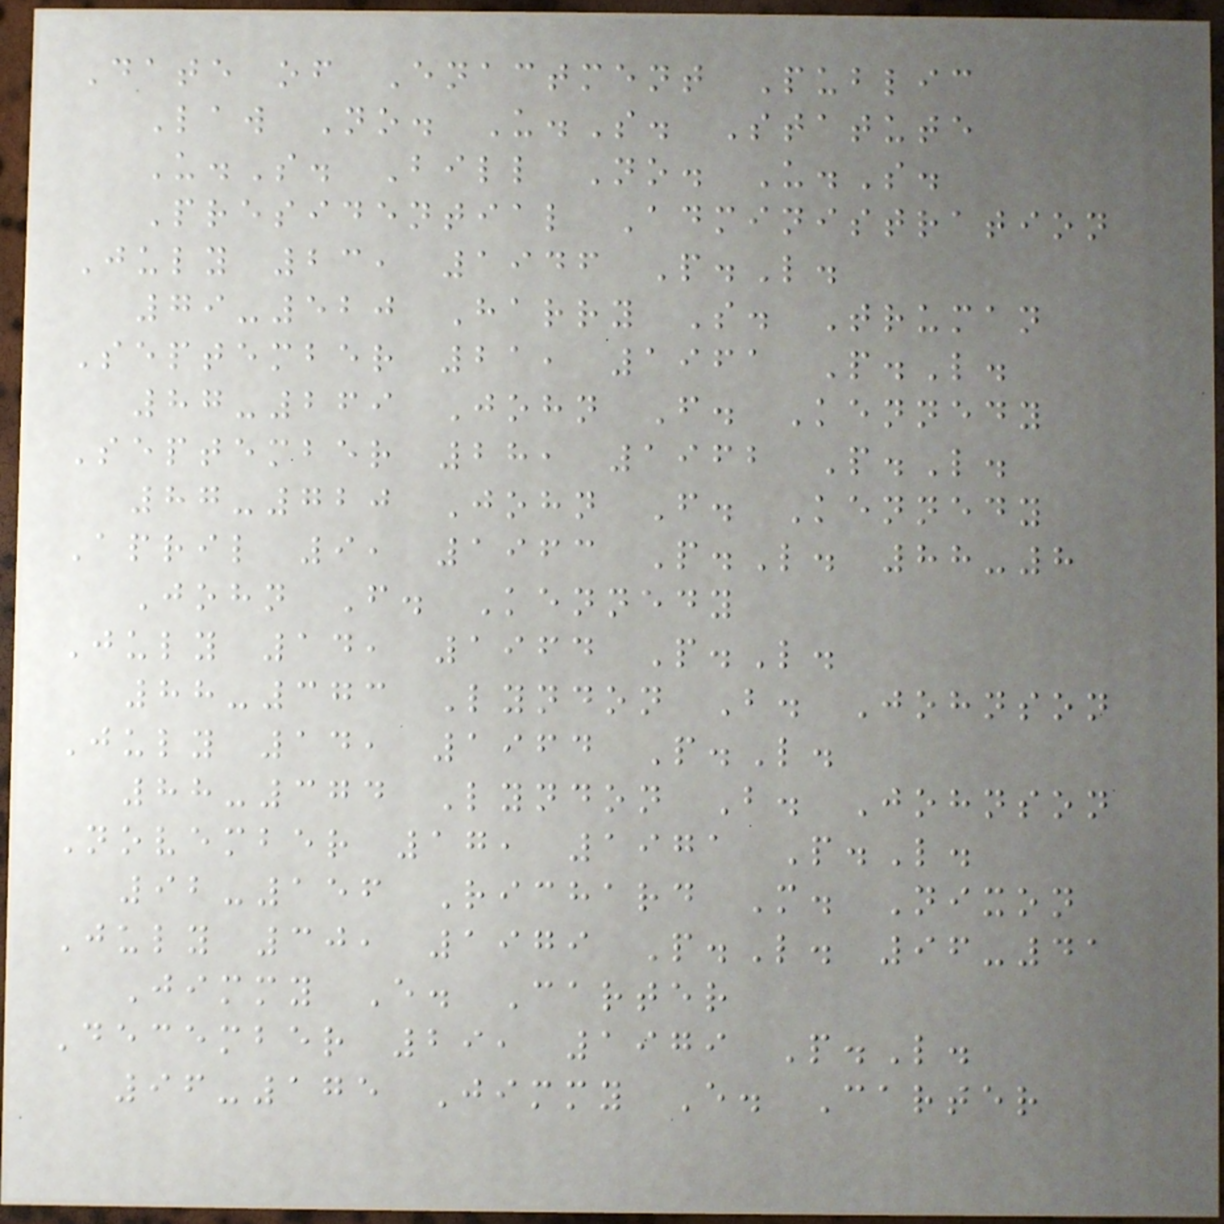Date of Enactment Public
Law No. U.S. Statute
U.S. Bill No. U.S.
Presidential Administration
July 23, 1946 P.L.
79-520 Harry S. Truman
September 21, 1961 P.L.
87-269 John F. Kennedy
September 28, 1962 P.L.
87-720 John F. Kennedy
April 9, 1963 P.L. 88-8
John F. Kennedy
July 14, 1964 P.L.
88-373 Lyndon B. Johnson
July 14, 1964 P.L.
88-374 Lyndon B. Johnson
November 17, 1971 P.L.
92-156 Richard M. Nixon
July 30, 1979 P.L. 96-41
Jimmy E. Carter
December 29, 1979 P.L.
96-175 Jimmy E. Carter
